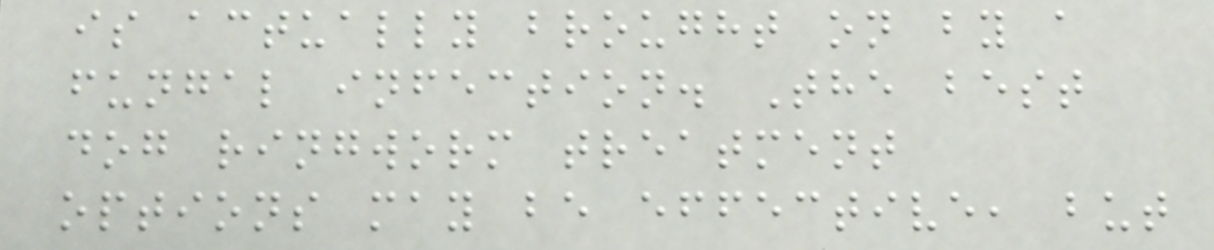is actually brought on by a
fungal infection. The best
dog ringworm treatment
options may be effective, but
